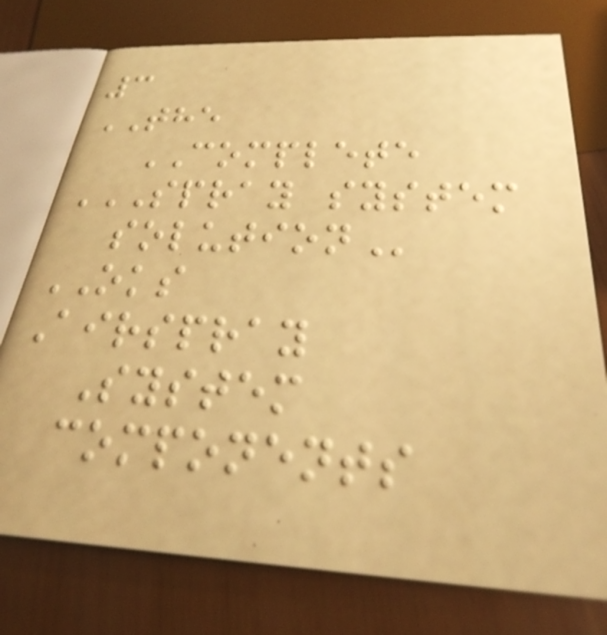3
THE
COMPLETE
SPRAY SYSTEM
SOLUTION
OKS
Airspray
System
components
